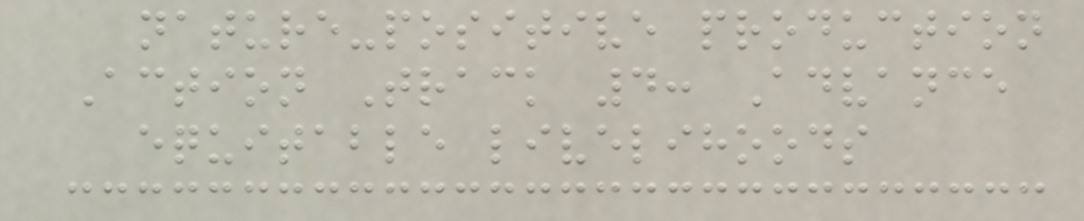nature-positive production
Action Track 4: Advance
equitable livelihoods
